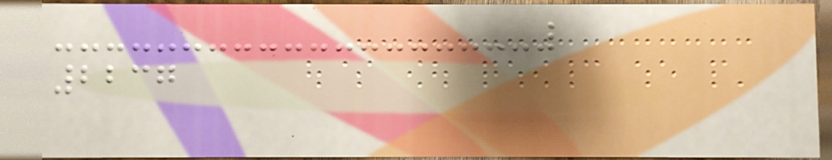2237
